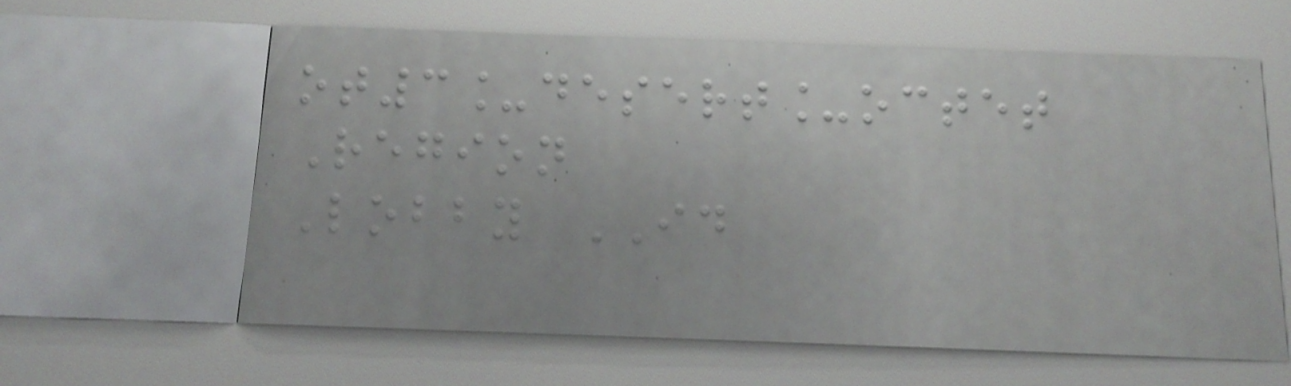ot3_desert_octet
Region
Lobby ID
